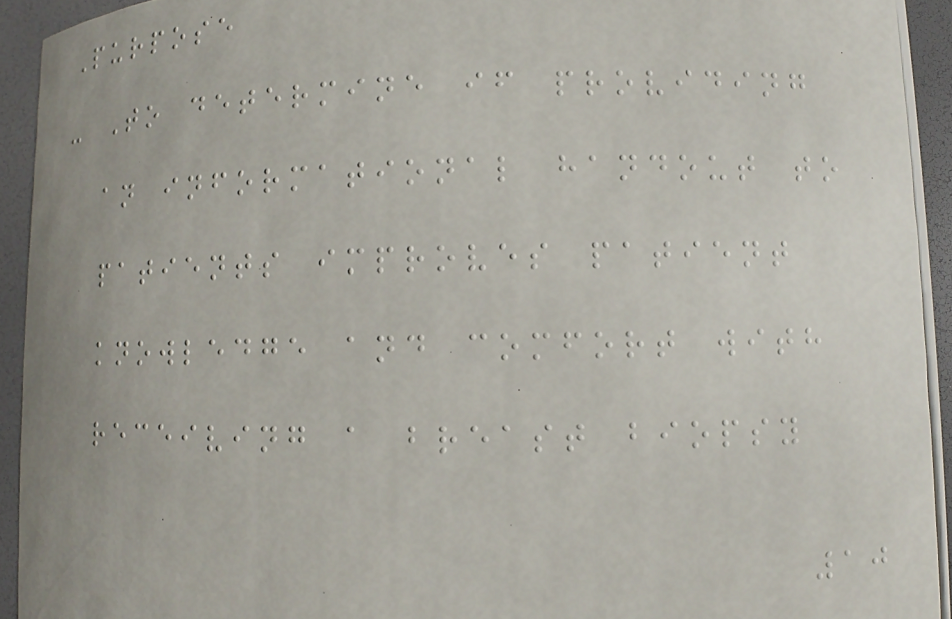Purpose
- To determine if providing
an informational handout to
patients improves patient
knowledge and comfort with
receiving a breast biopsy
10
